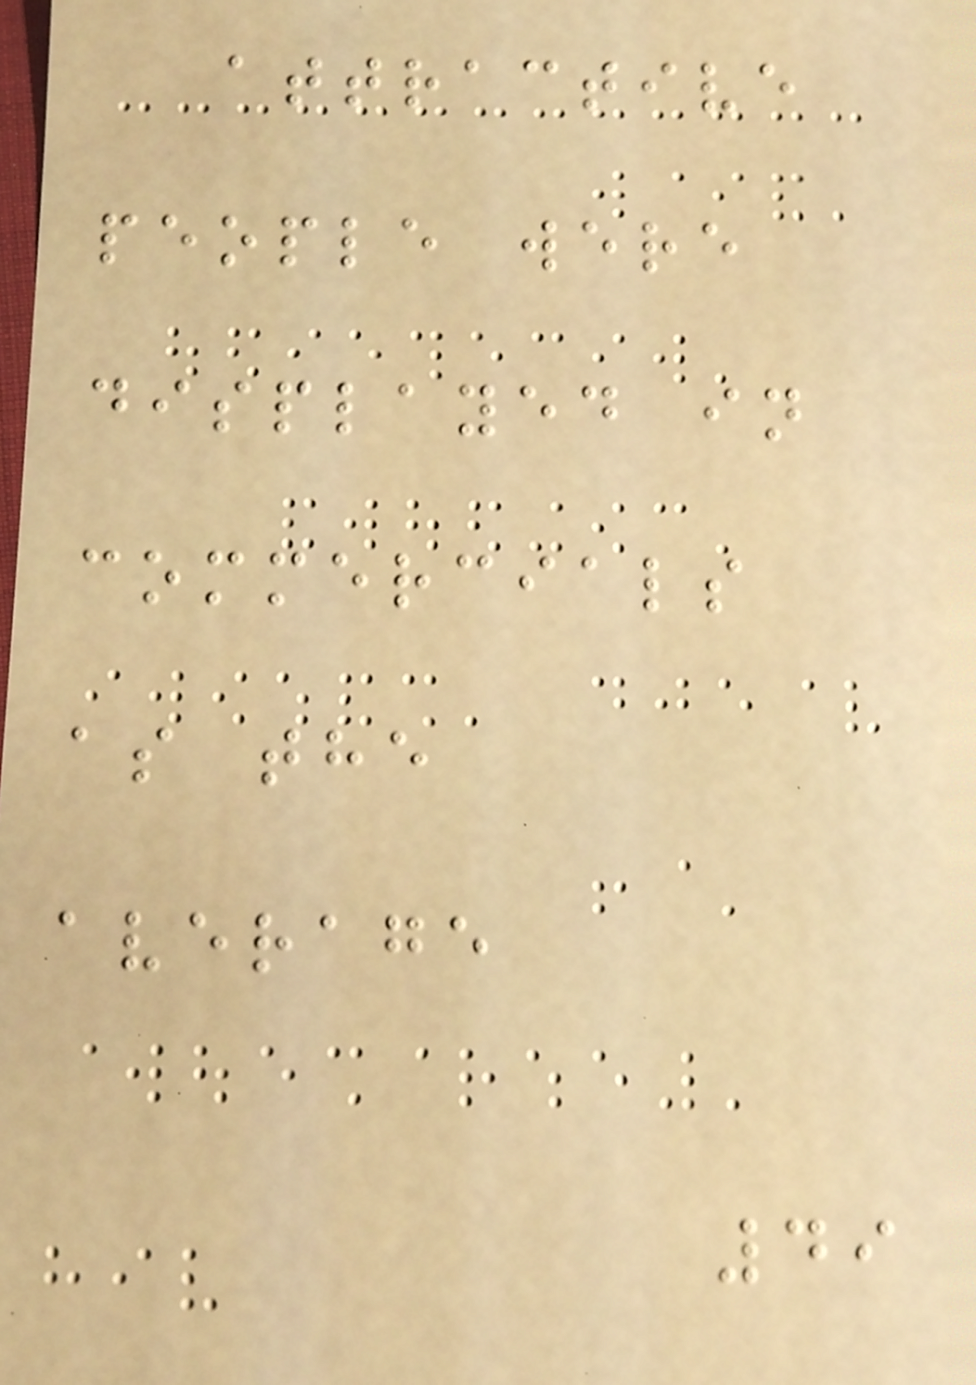attractive
people were
displayed in
commercials
as the
average
49
